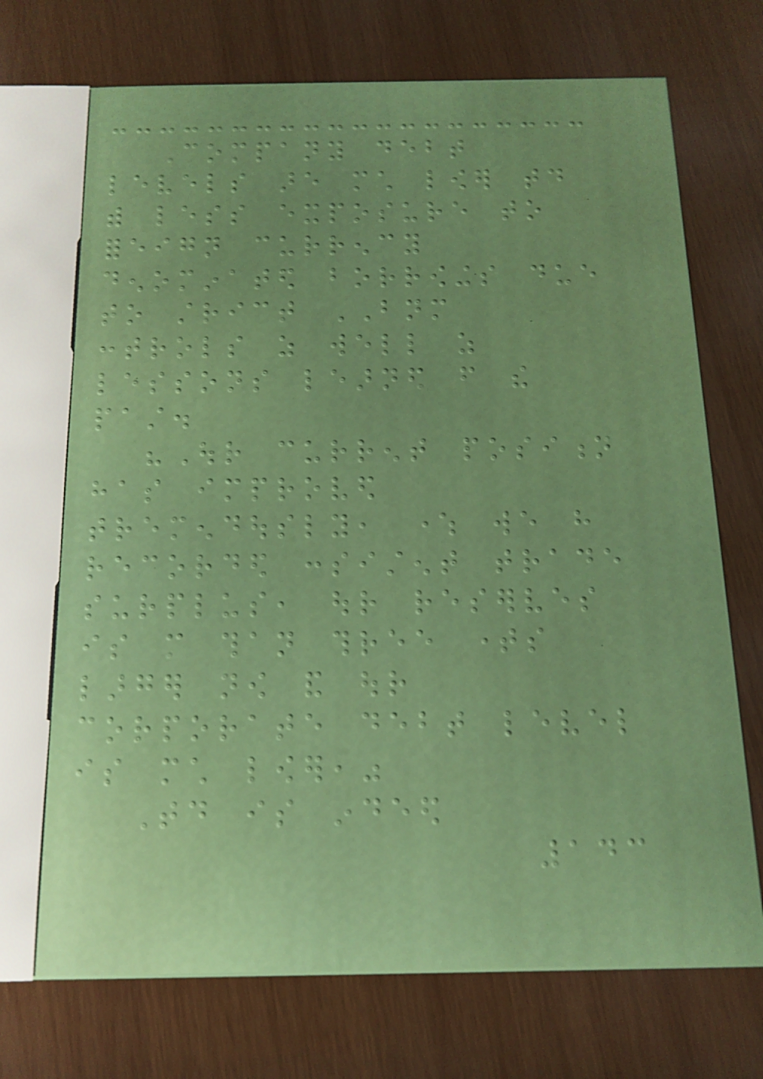Company debt
levels are much lower today
with less exposure to
foreign currency
denominated borrowings due
to strict BNM
controls as well as
lessons learned from the
past.
"Our current position
has improved
tremendously, where we have
recorded consistent trade
surplus, our reserves
is more than three times
larger now and our
corporate debt level
is much lower,"
Today is indeed
143
